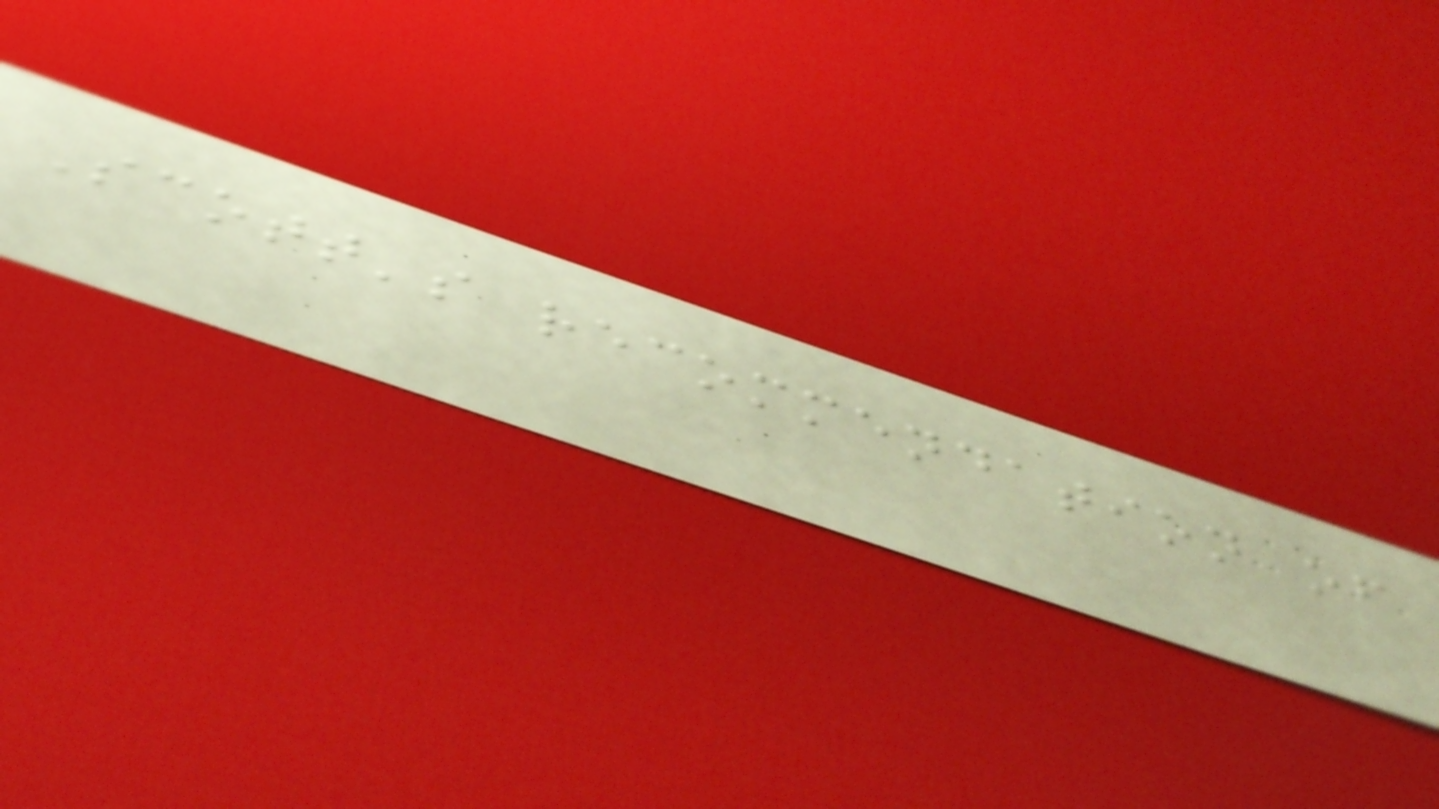Scott's recommendation of
